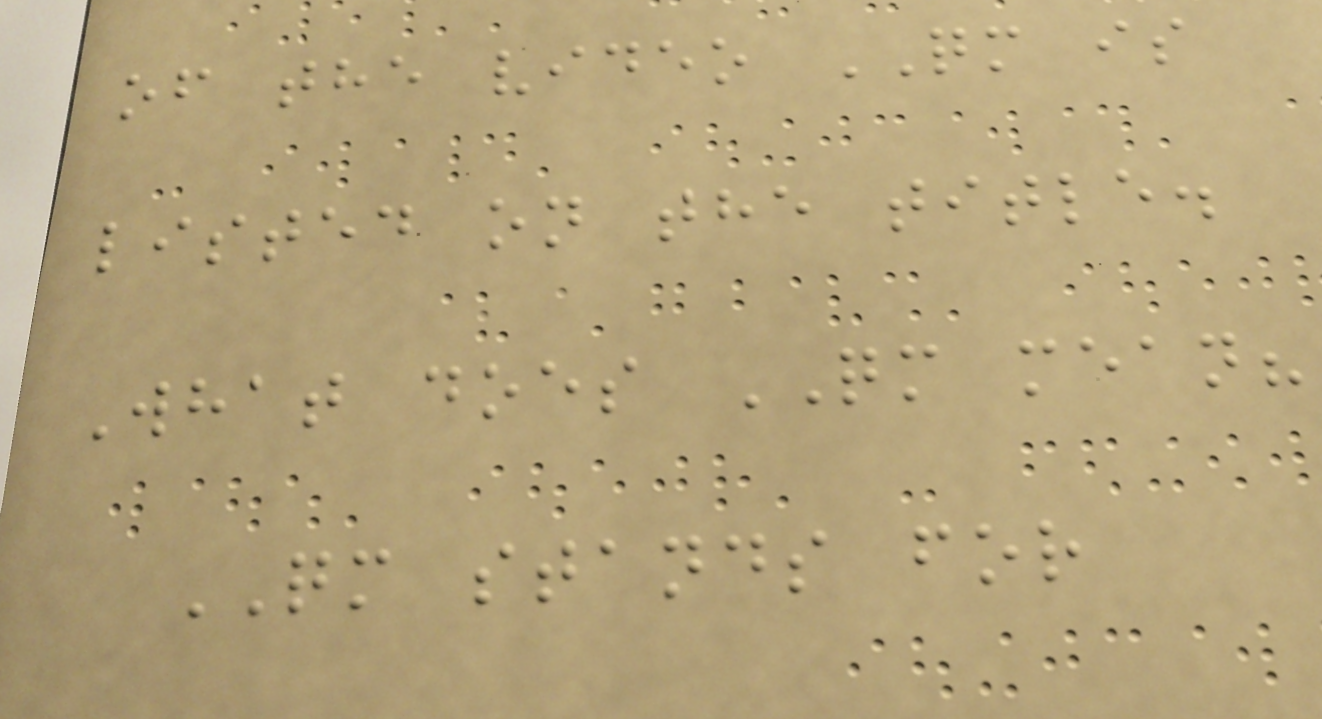of the video QM is
listed on the title.
What does QM mean?
QM stands for
